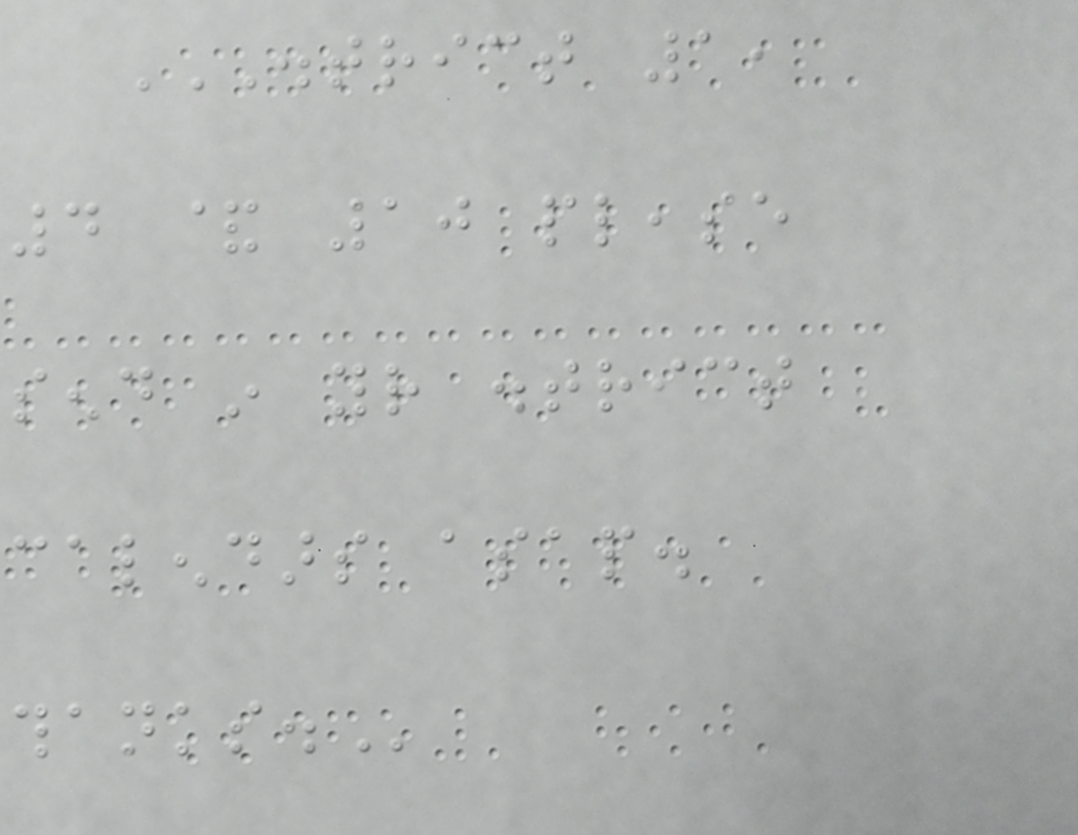DISTRICT 1,
4 & 10 PLEASE
SEND IN YOUR DISTRICT
CALENDARS ASAP.
THANKS.
